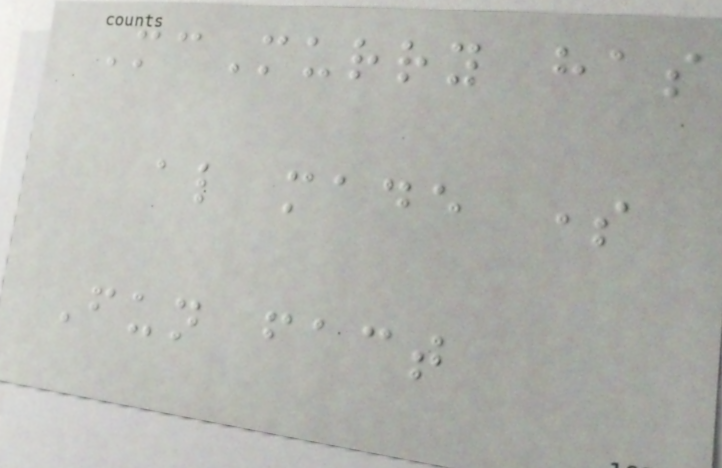McMurry has
also made some
Fun fact
